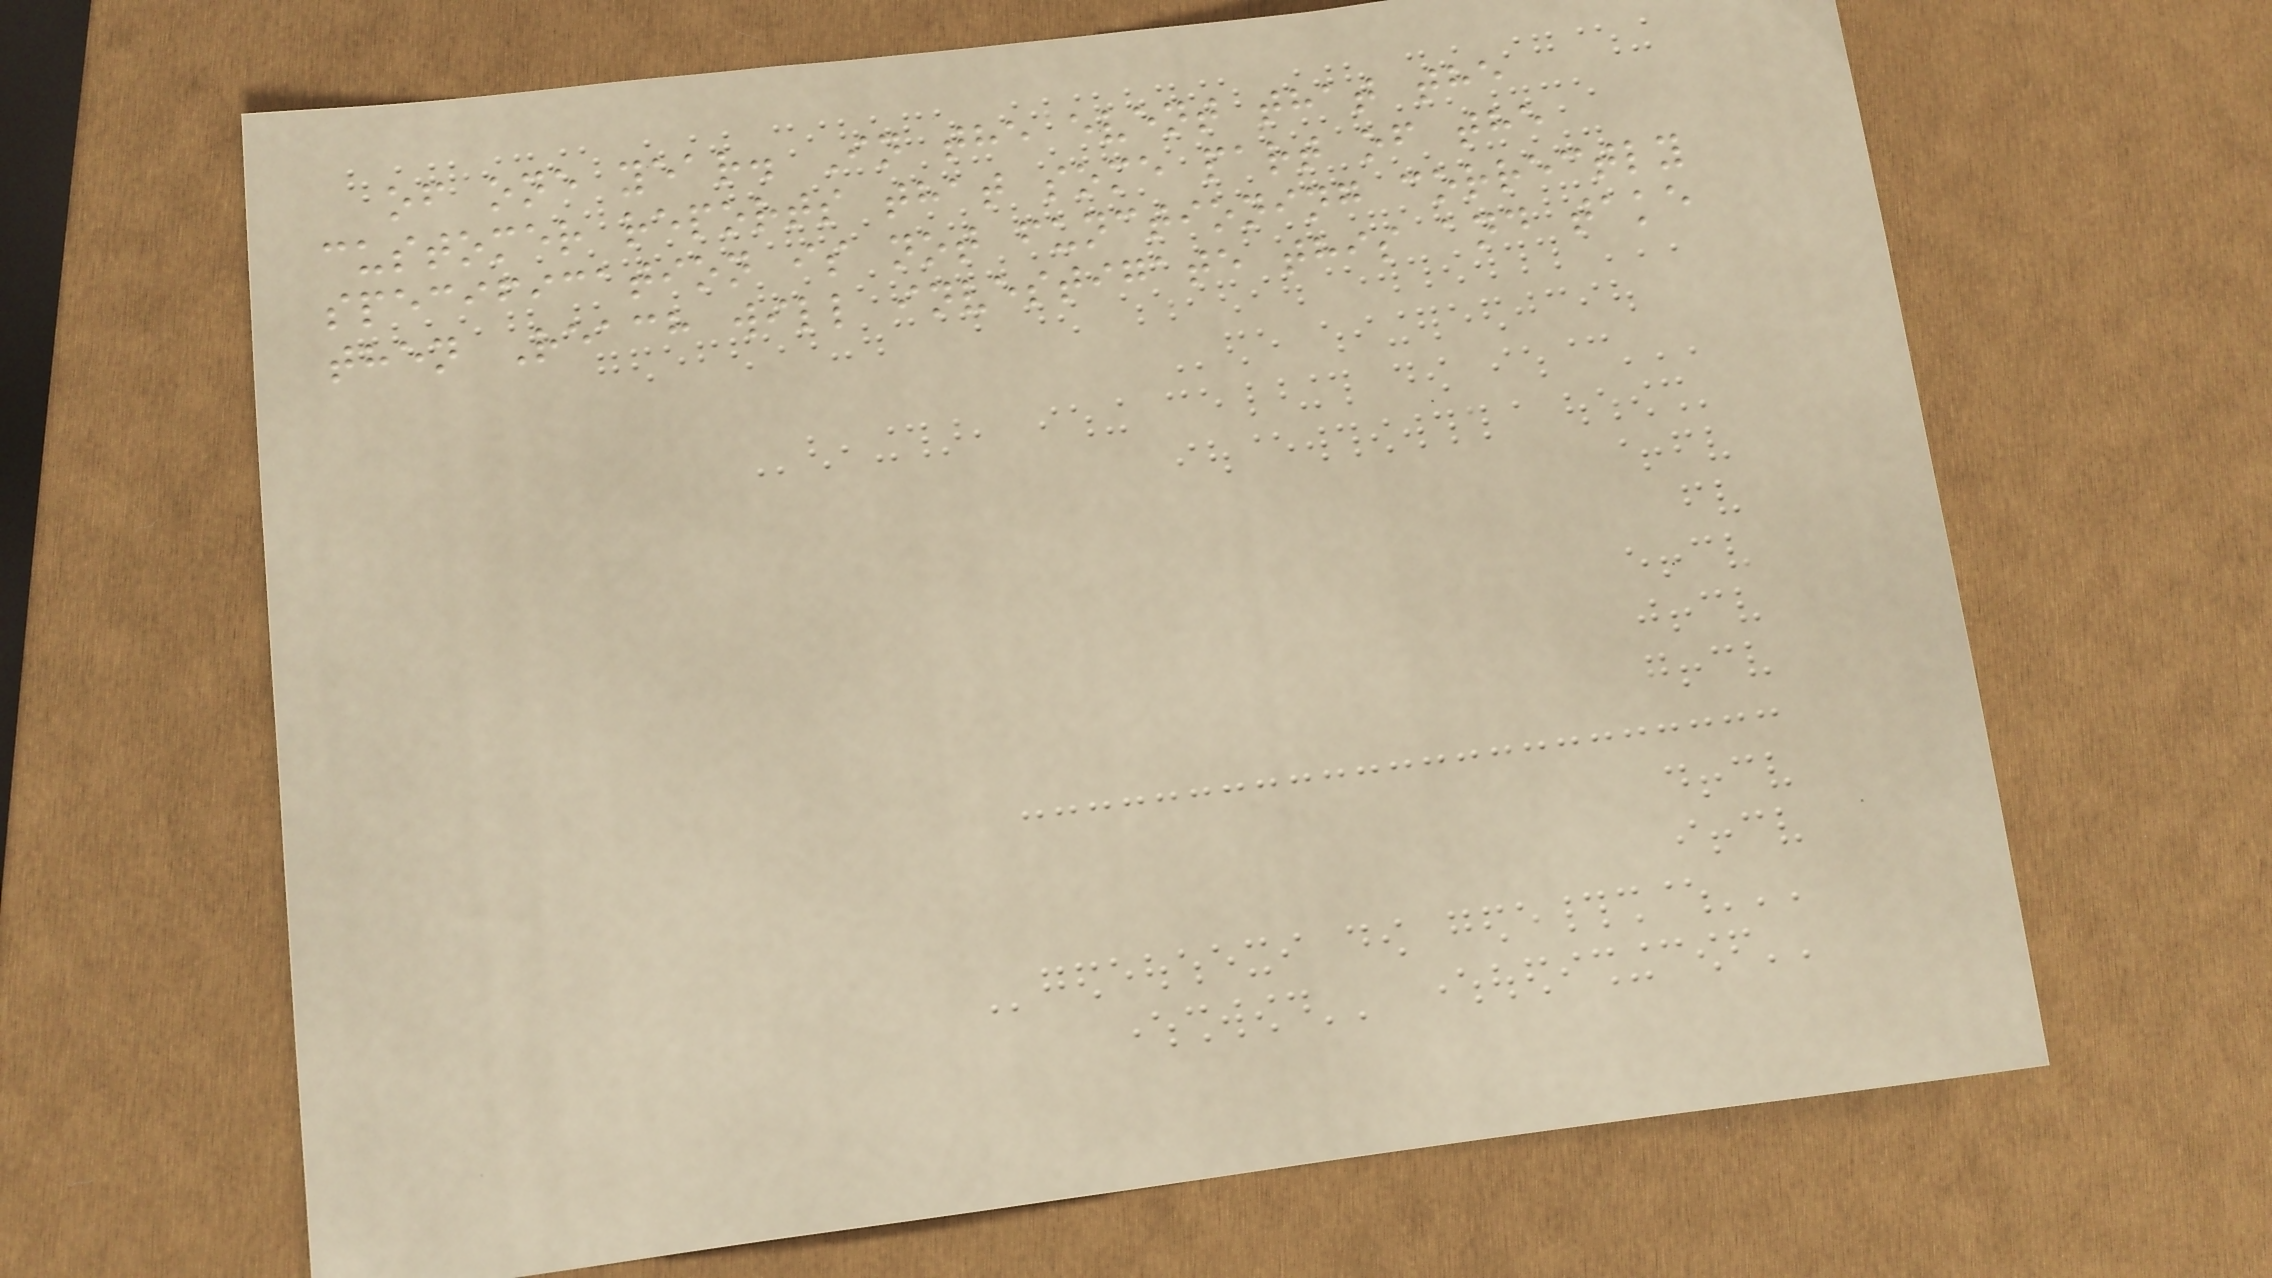of one year. In the event that the
customer reports that some part of the
specification is not functioning correctly
then Reach will investigate this and take
